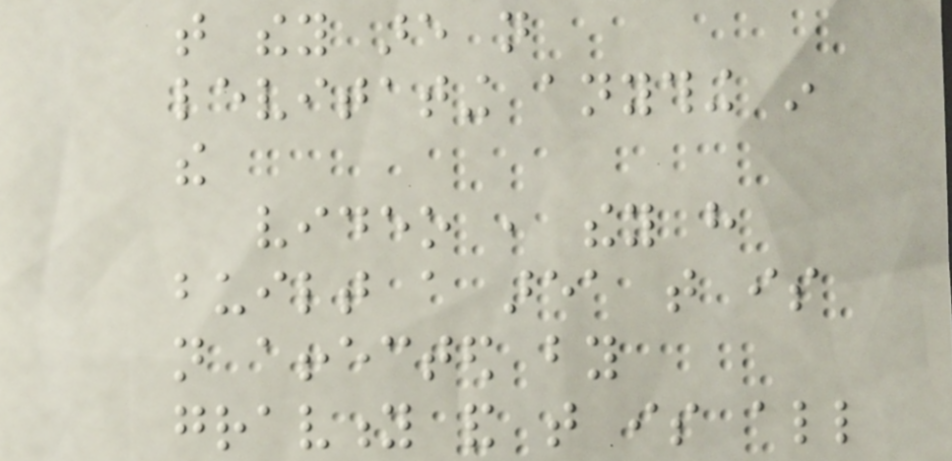that they are not
levitating anything in
the
video , they have
built a area that is
not affected by
gravity and that is all
